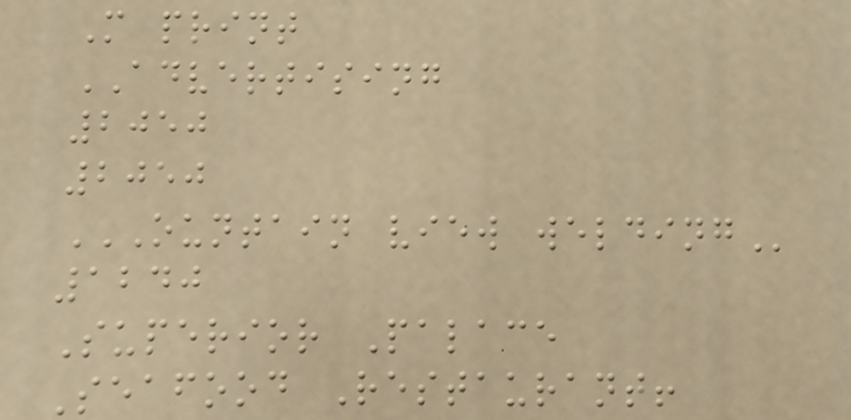M print
ADVERTISING
2050
2050
OUNTAIN VIEW WELDING
1240
Superior Palace
Seafood Restaurant!
